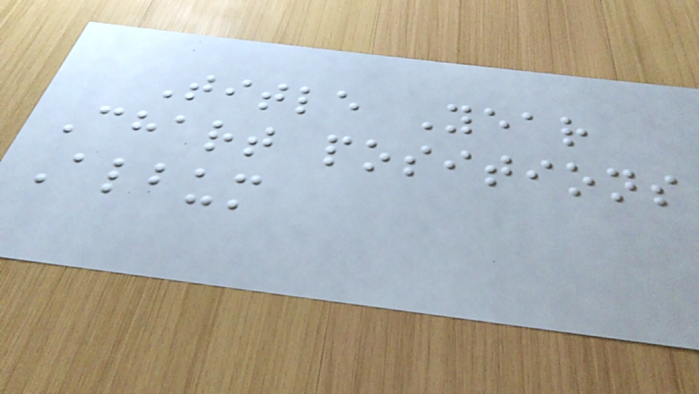Title Year
Chart positions
Album
